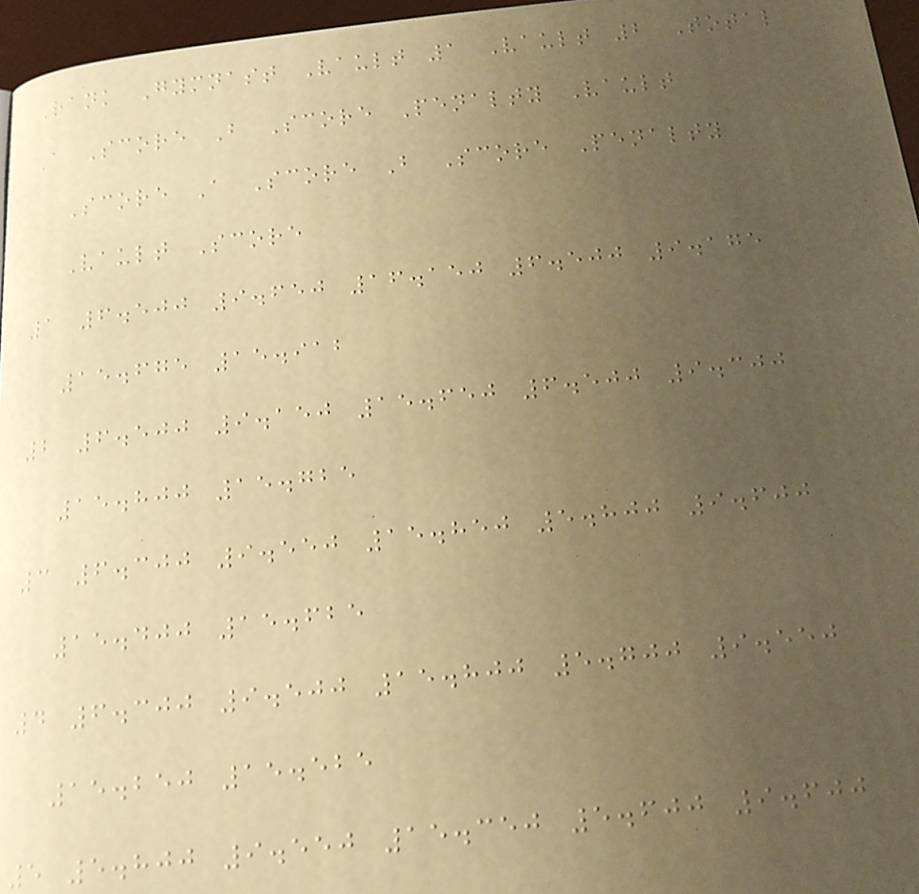Rank Gymnast Vault 1 Vault 2 Total
A Score B Score Penalty Vault
Score A Score B Score Penalty
Vault Score
1 6.500 9.650 16.150 6.500 9.175
15.675 15.912
2 6.500 9.150 15.650 6.500 9.300
15.800 15.725
3 6.300 9.550 15.850 5.800 9.600
15.400 15.625
4 6.300 9.500 15.800 5.700 9.550
15.250 15.525
5 5.800 9.550 15.350 5.600 9.600
